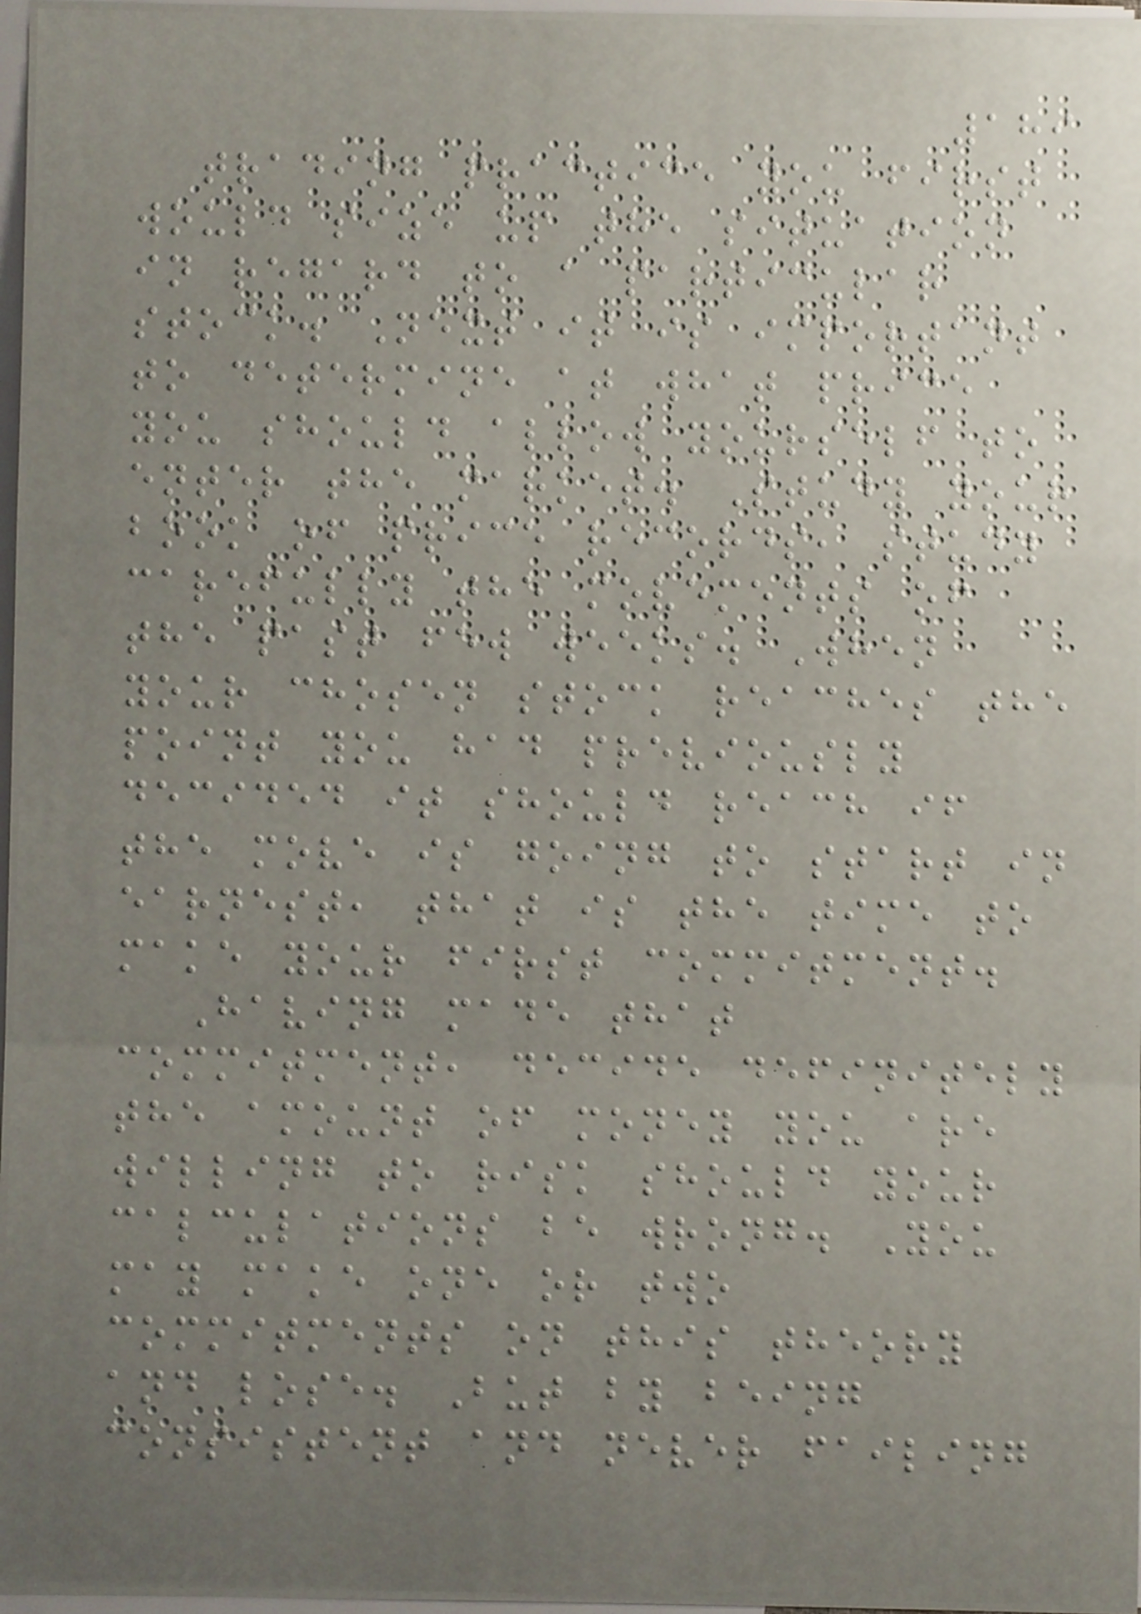189
trading practice you first
would size up the situation
in regard to a particular
stock. Next it is important
to determine at what price
you should allow yourself to
enter the market. Study your
book of price records, study
carefully the movements of
the past few weeks. When
your chosen stock reaches the
point you had previously
decided it should reach if
the move is going to start in
earnest, that is the time to
make your first commitment.
Having made that
commitment, decide definitely
the amount of money you are
willing to risk should your
calculations be wrong. You
may make one or two
commitments on this theory
and lose. But by being
consistent and never failing
